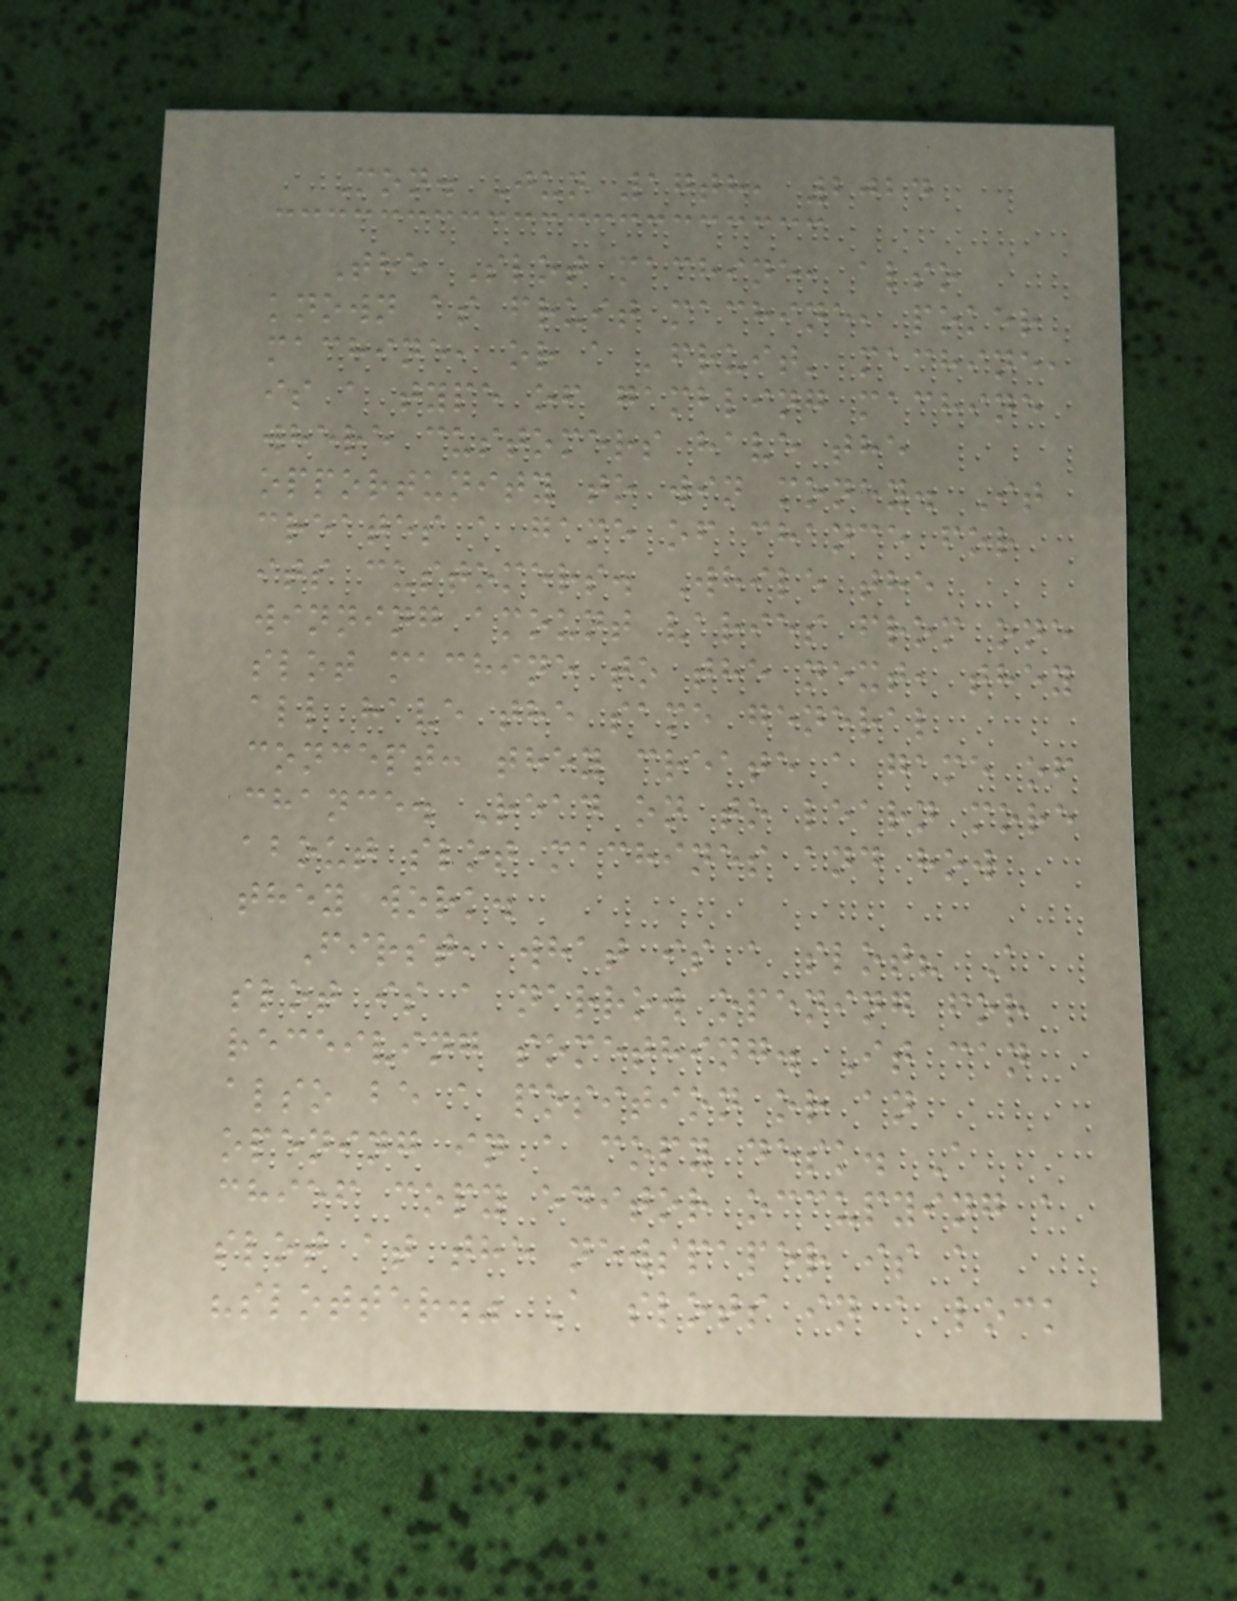Mon. Jun 17th, 2024
The Slot machine, also
known as fruit machine, poker
machine, or a 'fruit' machine,
is a type of gambling machine
where customers have the
opportunity to win money. It
creates a game of chance for
its customers. While the
winning amount varies from one
slot machine to the next, they
all have the same general
concept: they create a game of
chance. Read on to learn more
about slot machines and how
they work.
First, what is a slot? A
slot is a narrow opening for
receiving something. It can
also be a position or an
opening in a copy desk. A
chief copy editor occupying a
slot at the newspaper is a
"slotter." A slots in a lock
